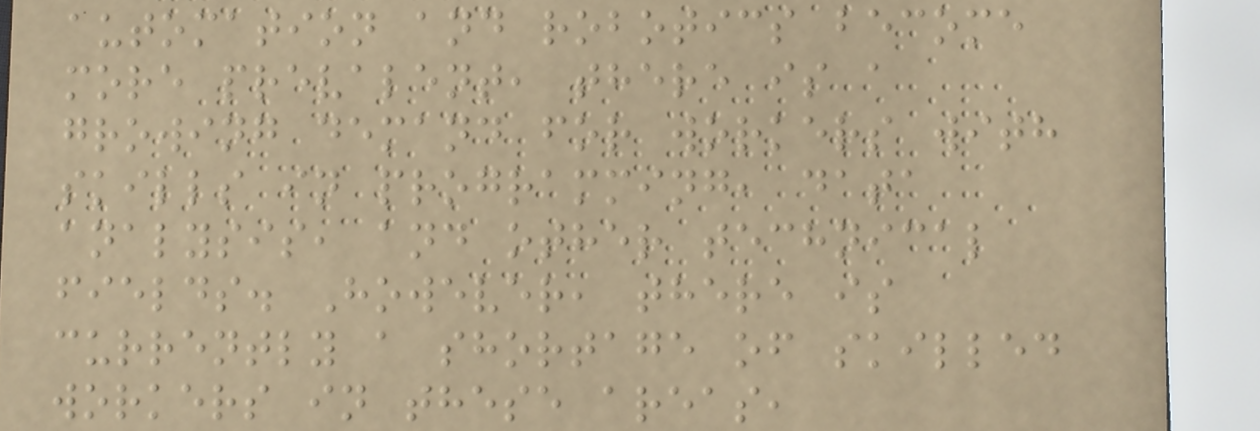automation and robotics become
more prevalent, there is a
growing demand for workers with
skills in programming, data
analysis, and other technical
fields. However, there is
currently a shortage of skilled
workers in these areas,
